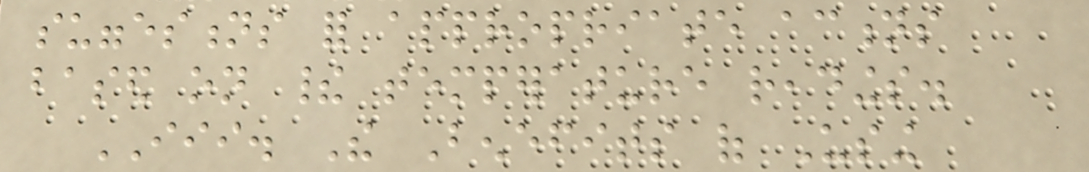suggestions for appropriate actions
based on their temperature readings.
III. The Benefits of Using
